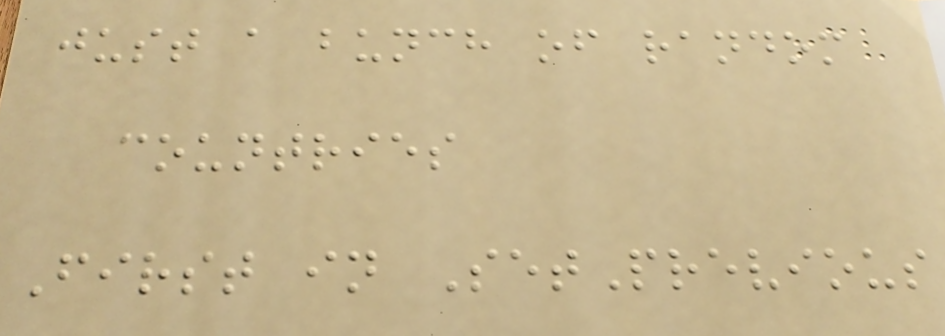just a bunch of random
countries
First in SetPrevious
